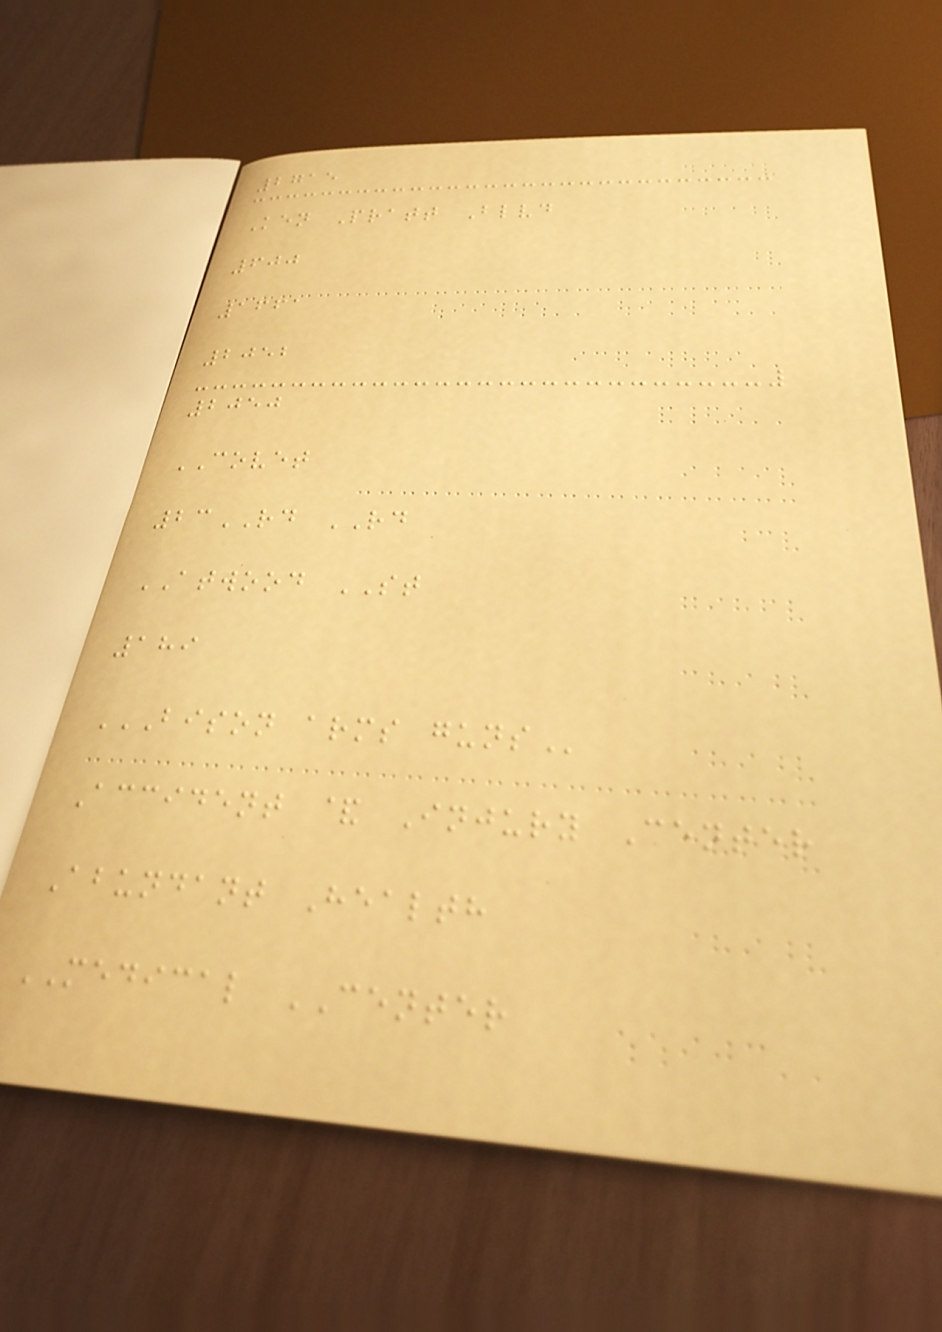2715
Ken Pratt Blvd
600
1661
2052
2050
COVET
23RD RD
ATWOOD ST
189
BISON ARMS GUNS
Accident & Injury Center
Abundant Health
MEDICAL CENTER
